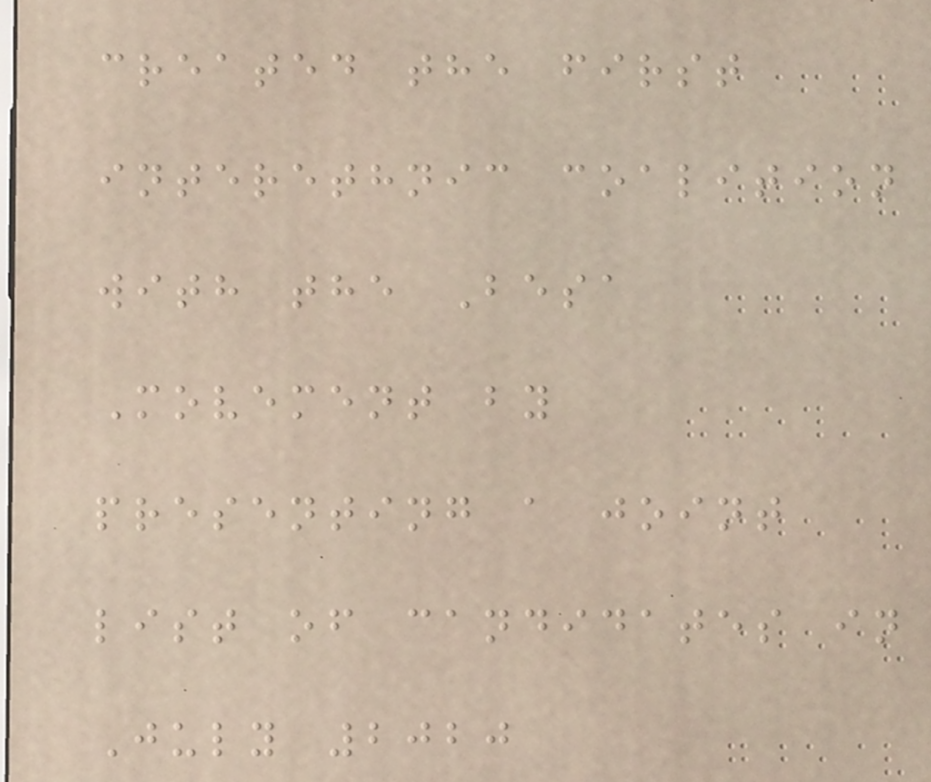created the first
interethnic coalition
with the Besa
Movement by
presenting a joint
list of candidates in
July 2020
